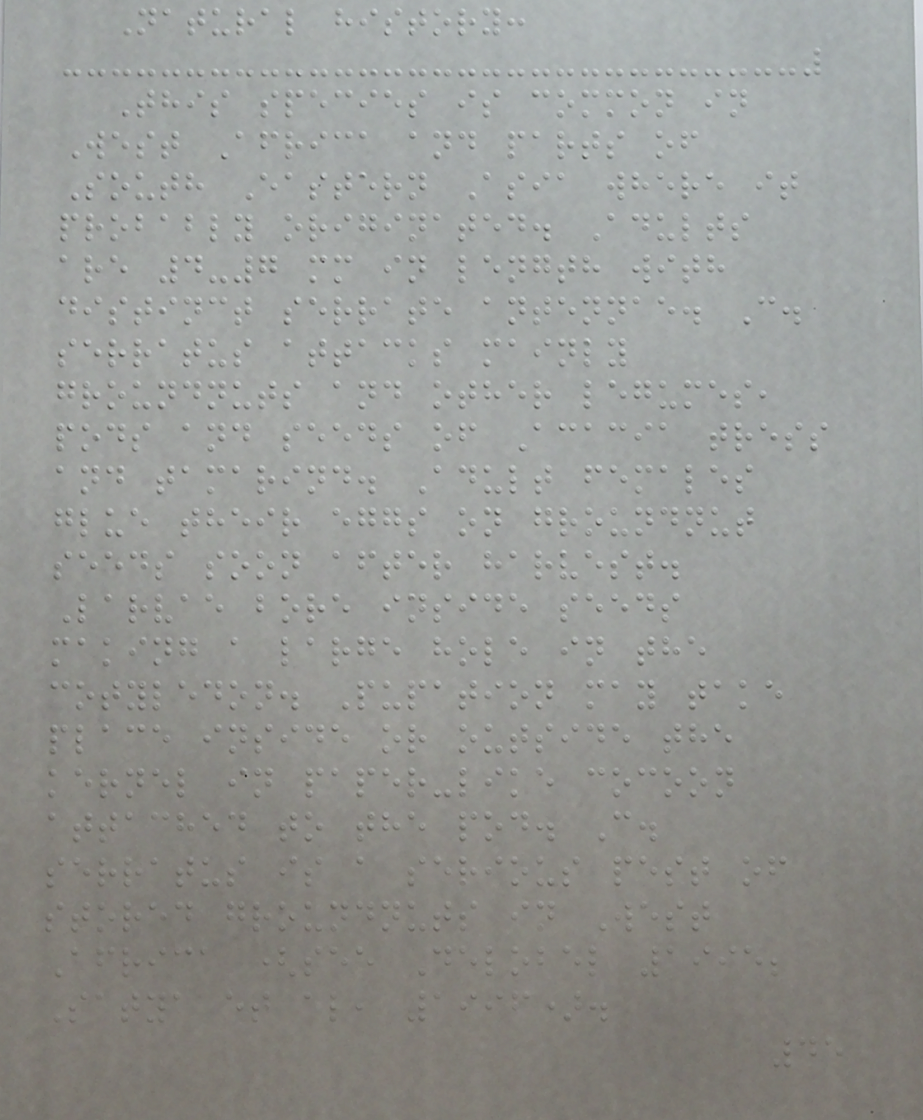Natural history:
This species is common in
West Africa and parts of
South Eastern Asia where it
probably originated. Adults
are 4-7 mm in length with
distinct serrate antennae. C.
serratus attacks mainly
groundnuts and other legumes,
pods and seeds of Acacia tress
and tamarind. Adult females
glue their eggs on groundnut
seeds soon after harvest.
Larvae bore inside seeds
making a large hole in the
cotyledon. Pupation may take
place inside or outside the
kernel in paper-like cocoon
attached to the pod. C.
serratus is a serious pest of
stored groundnuts in West
Africa (see Delobel 1995;
Satya et al, 1996).
45
